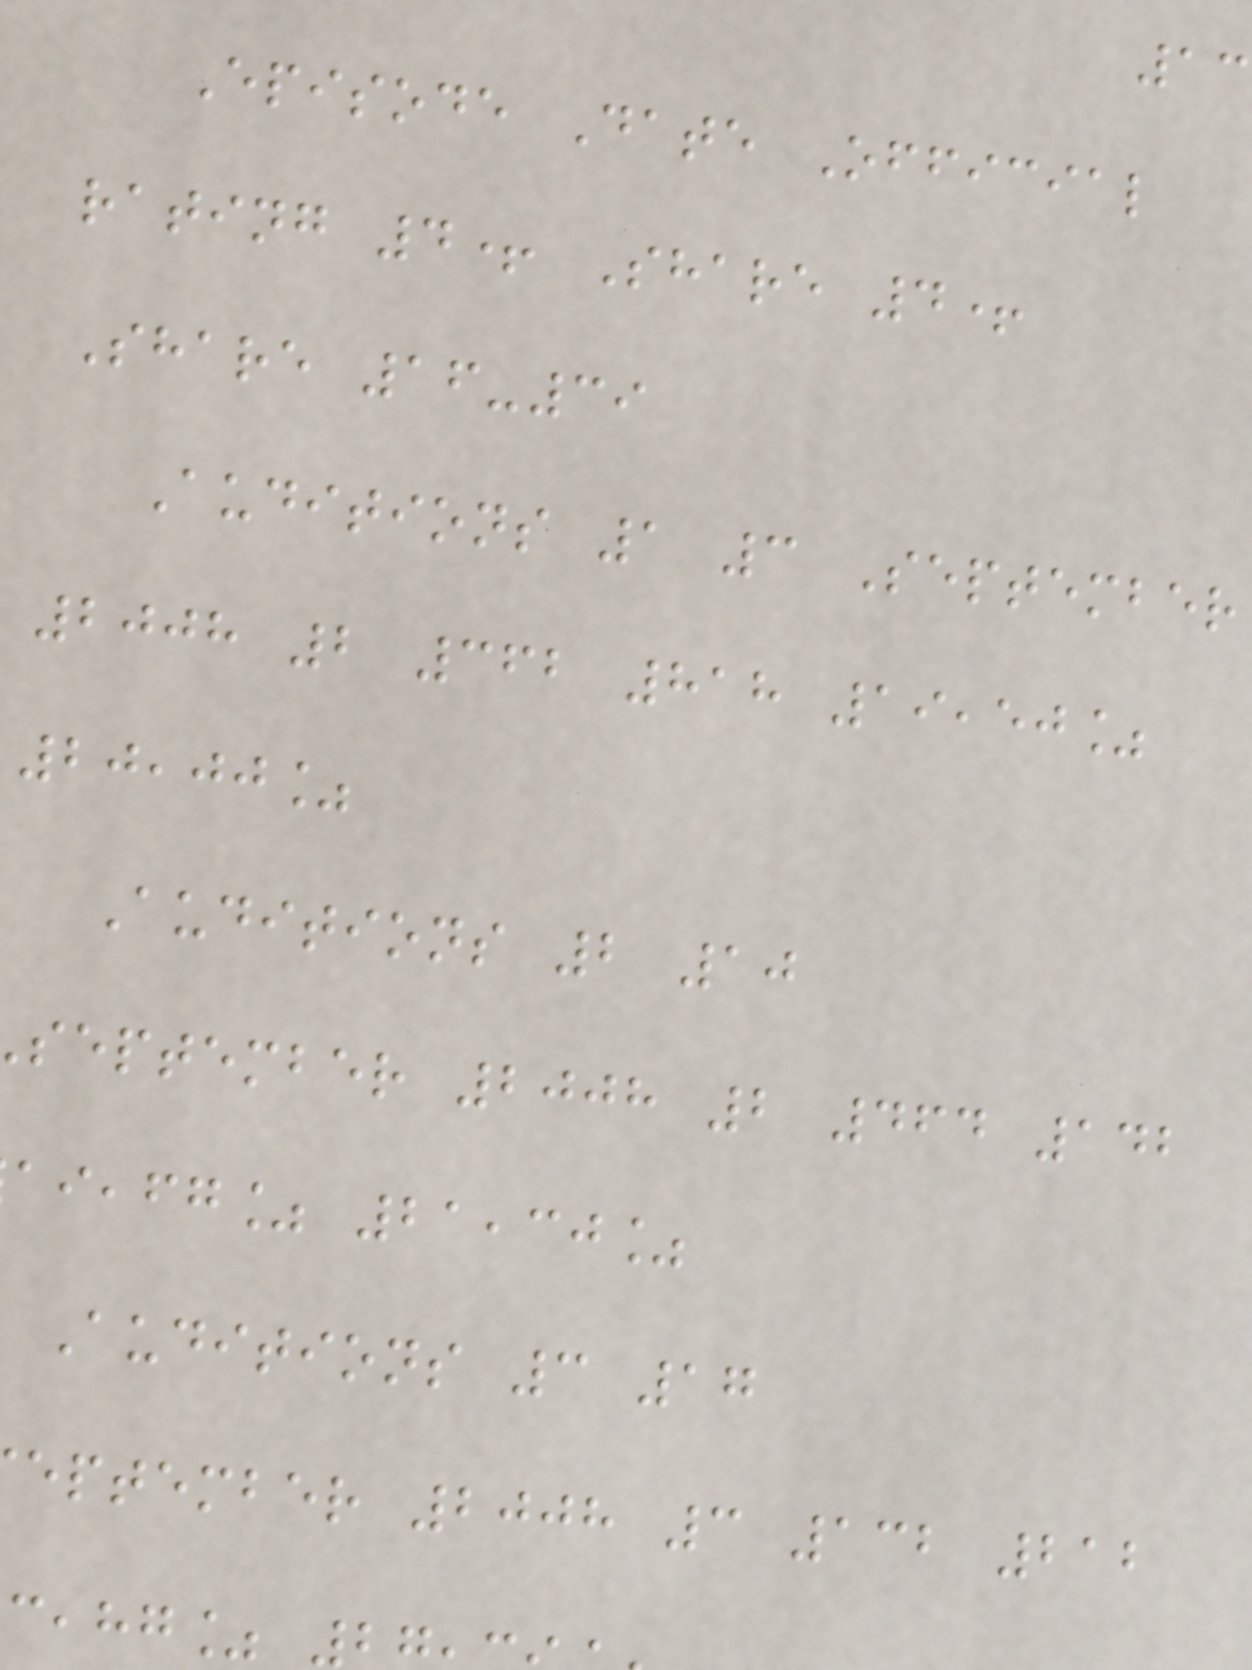Episode Date Official
rating 4+ Share 4+
Share 16-39
Auditions 1 3 September
2008 2 362 818 19,50%
20,00%
Auditions 2 10
september 2008 2 464 142
,fg% 21,30%
Auditions 3 17
eptember 2008 3 132 212
,hg%
